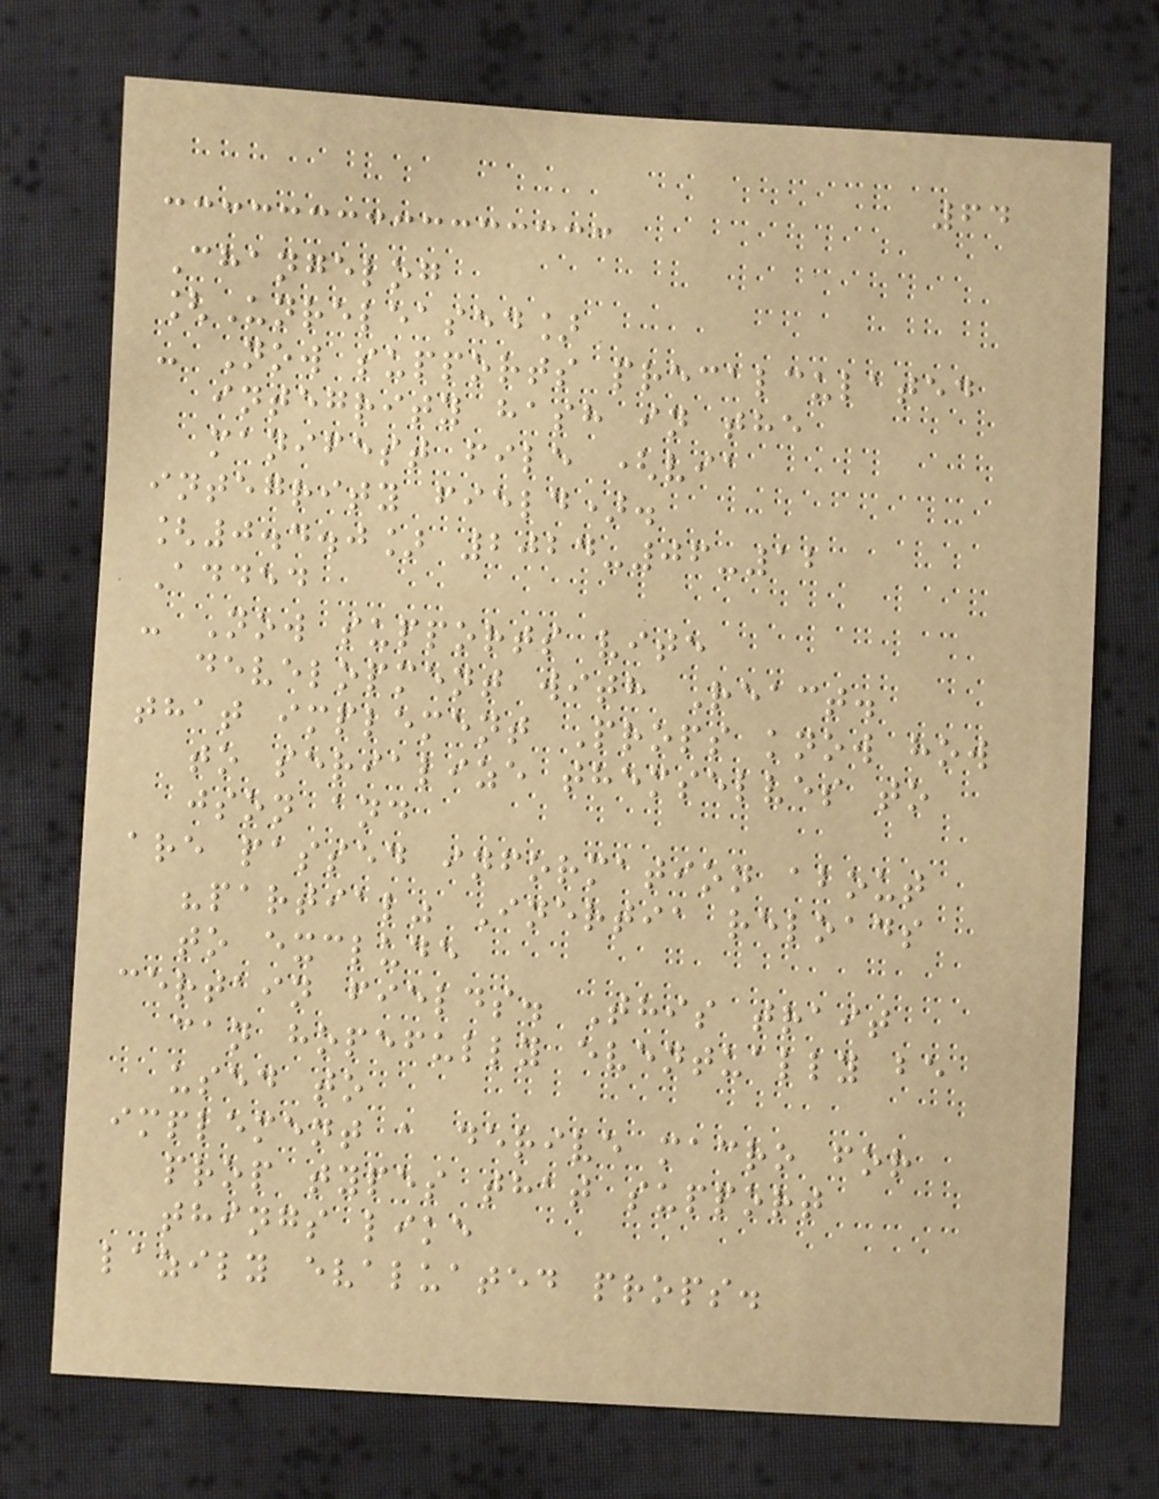64
Changelog
[Unreleased]
- Now supports precalculated
integrity hash in the
manifest file (via
integrity field).
[0.4.0] 2024-06-12
Added
- Now supports vite
development with React.
that implement Props know how
to serialize themselves to
json and
are passed information about
"partial" Inertia reloads
to exclude
certain fields. This trait
can hopefully eventually be
used to
implement a derive macro for
prop types that support
things like
lazily evaluated props.
